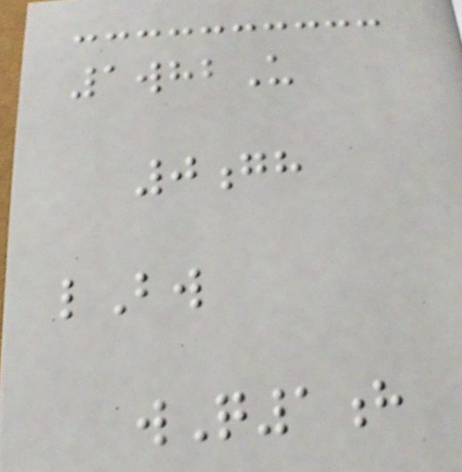1whbU
0gh
lBw
wQ1h
